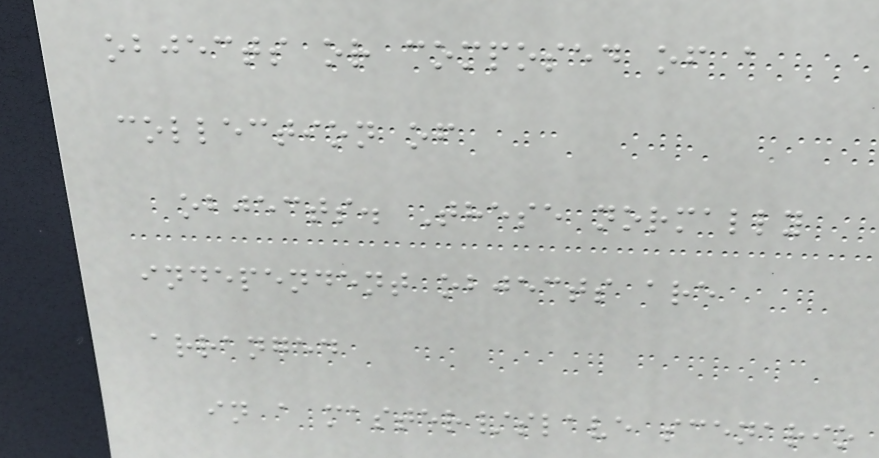objects or composed of a
collection of
objects. These normally
independent objects are
arranged
in a master/slave scenario
